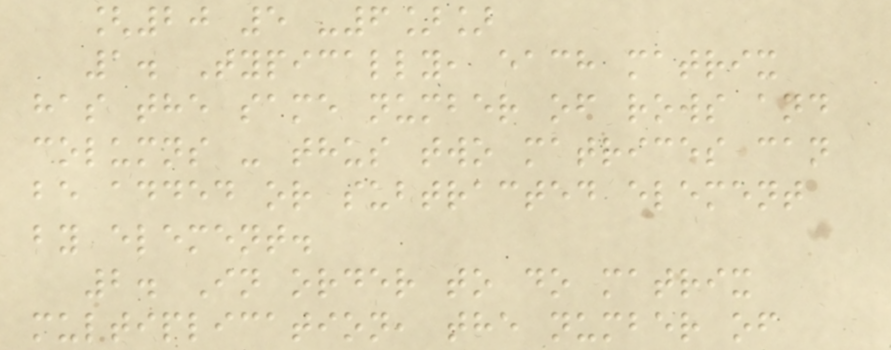[20 5 -6]]
1. Typically, each matrix
has the same number of rows and
columns - thus two matrices can
be added or subtracted element
by element.
2. In order to do matrix
multiplication, the number of
